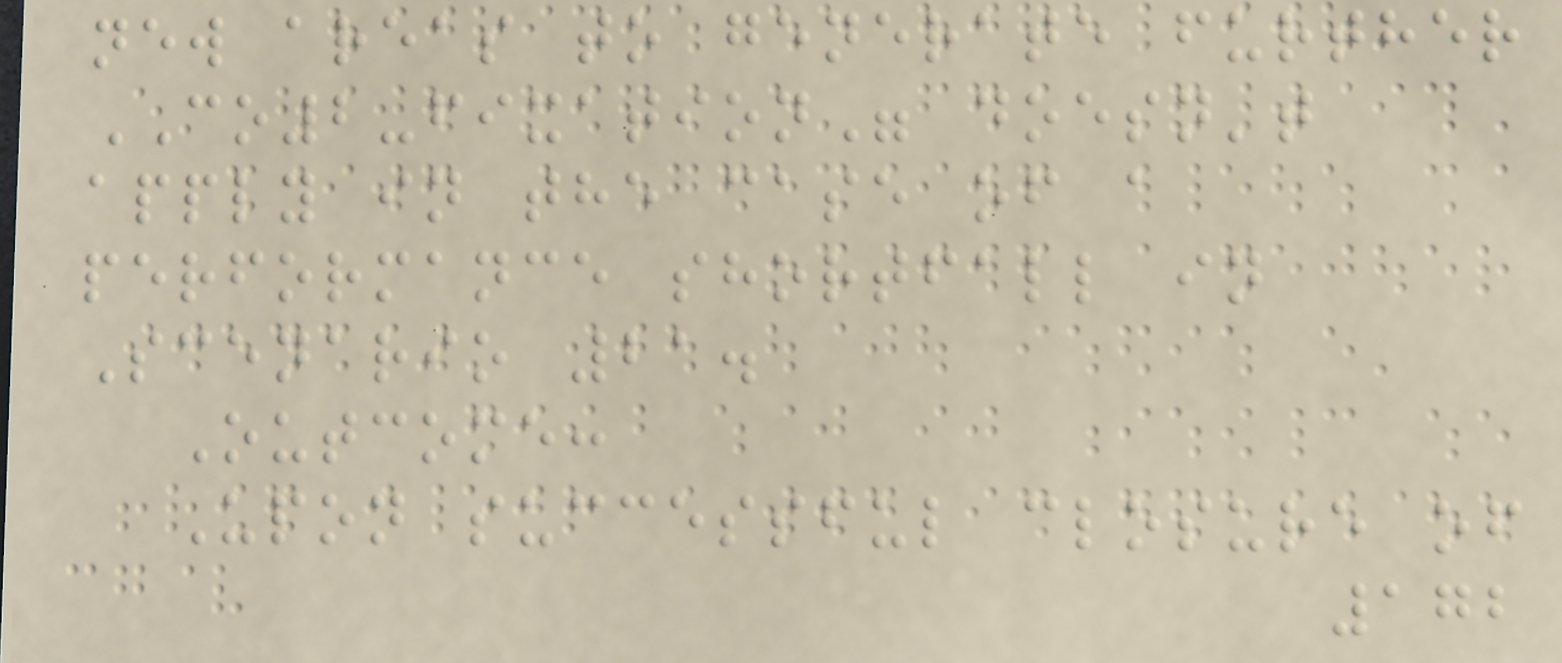new areas to generate further
CO2-fixation" doesn't
apply in the case of a
performance shortfall in
Scenario 21.
Outcome:
Upon successful closure of
172
